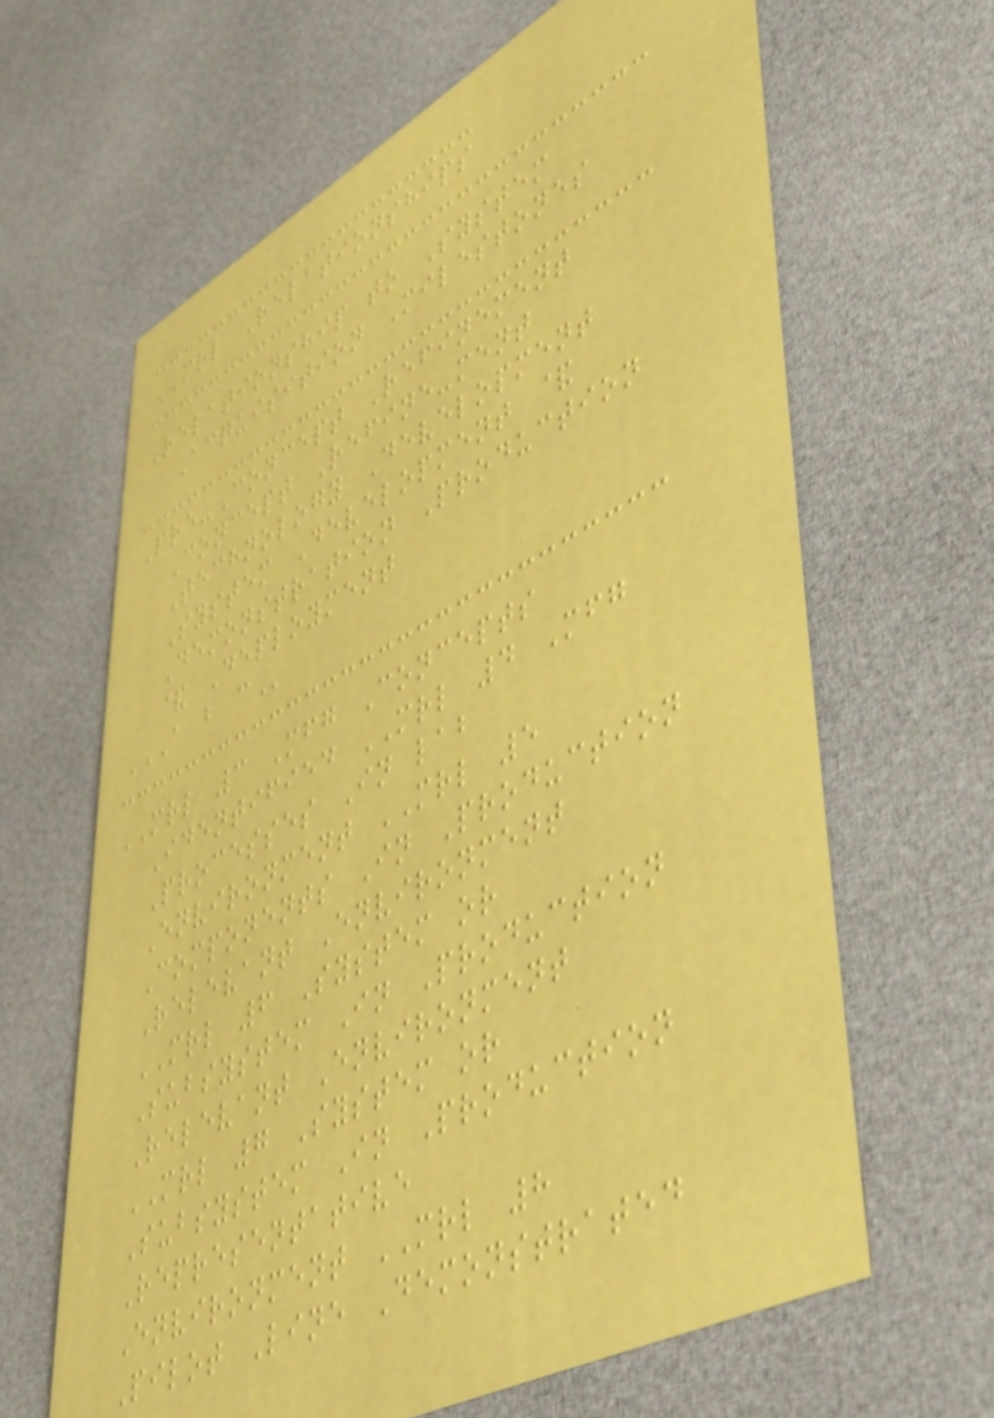MRL Relationships
Relationship to System
Acquisition Milestones
Pre-Concept Refinement
Concept Refine-ment
Technology Development
System Development &
Demonstration Production
& Deployment
A B C
MRL 3 Mfg Concepts
Identified MRL 4 Mfg
Processes In lab
Environment MRL 5
Components In Production
Relevant Environment
MRL 6 System or
Subsystem In Production
Relevant Environment
MRL 7 System or
Subsystem In Production
Representative
Environment MRL 8
Pilot Line Demonstrated
